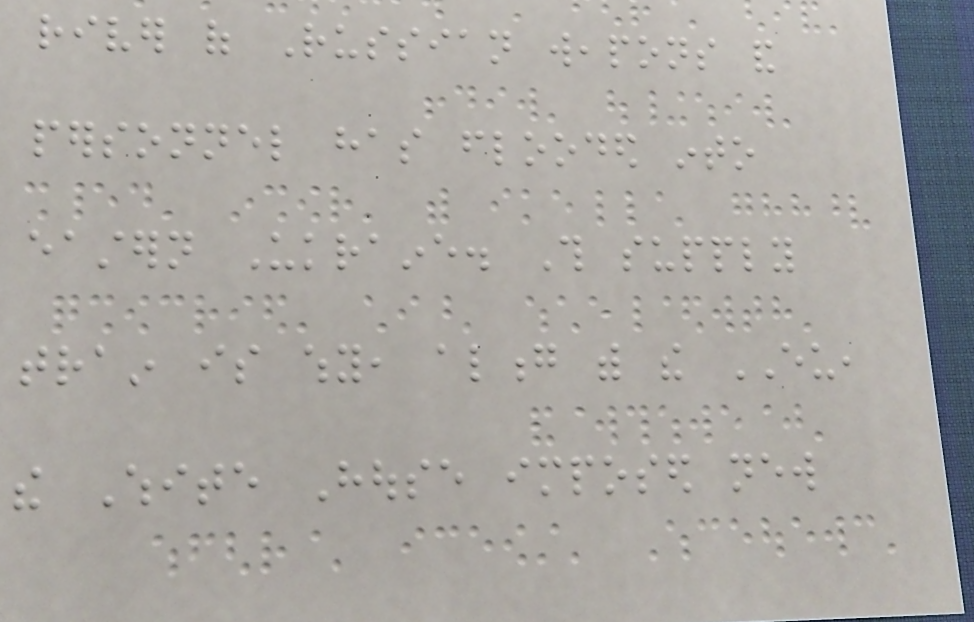river of Russian weapons and
personnel has flooded into
eastern Ukraine. This supply
train is why, along with the EU,
the White House imposed new
